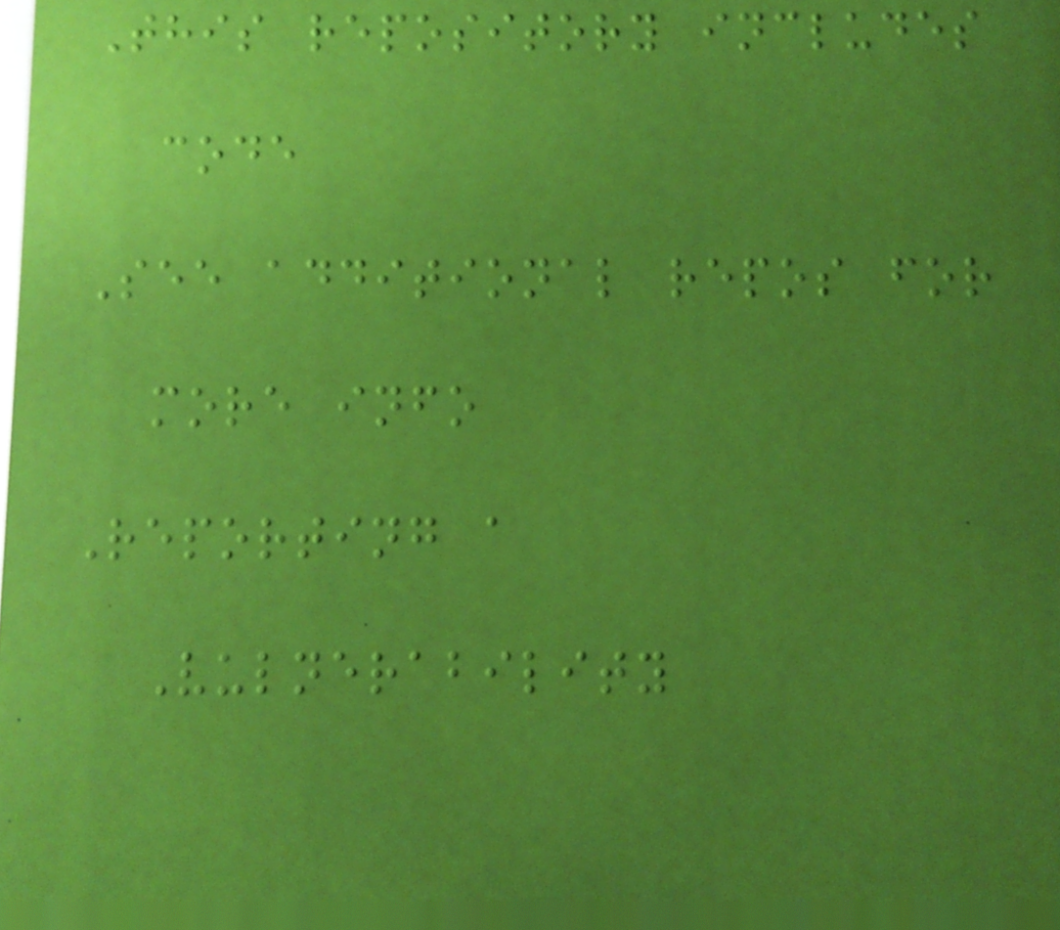This repository includes
code
See additional repos for
more info
Reporting a
Vulnerability
